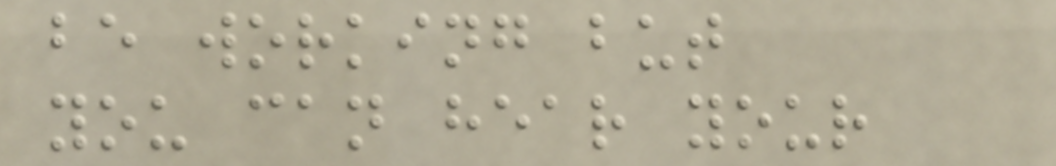be working but
you can hear your
